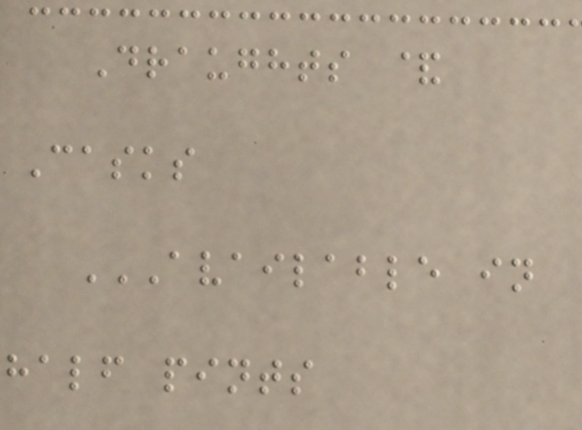Draughts &
Casks
AVAILABLE IN
HALF PINTS
